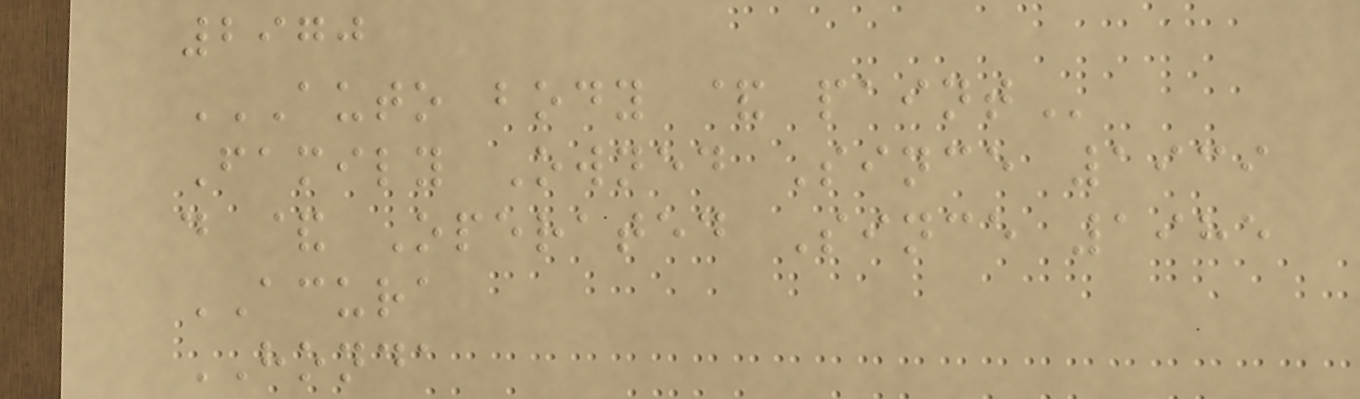2970
AUTO BODY & PAINT
Family Owned Since 1939
d & Operated Since 1985
ACURA
HONDA
